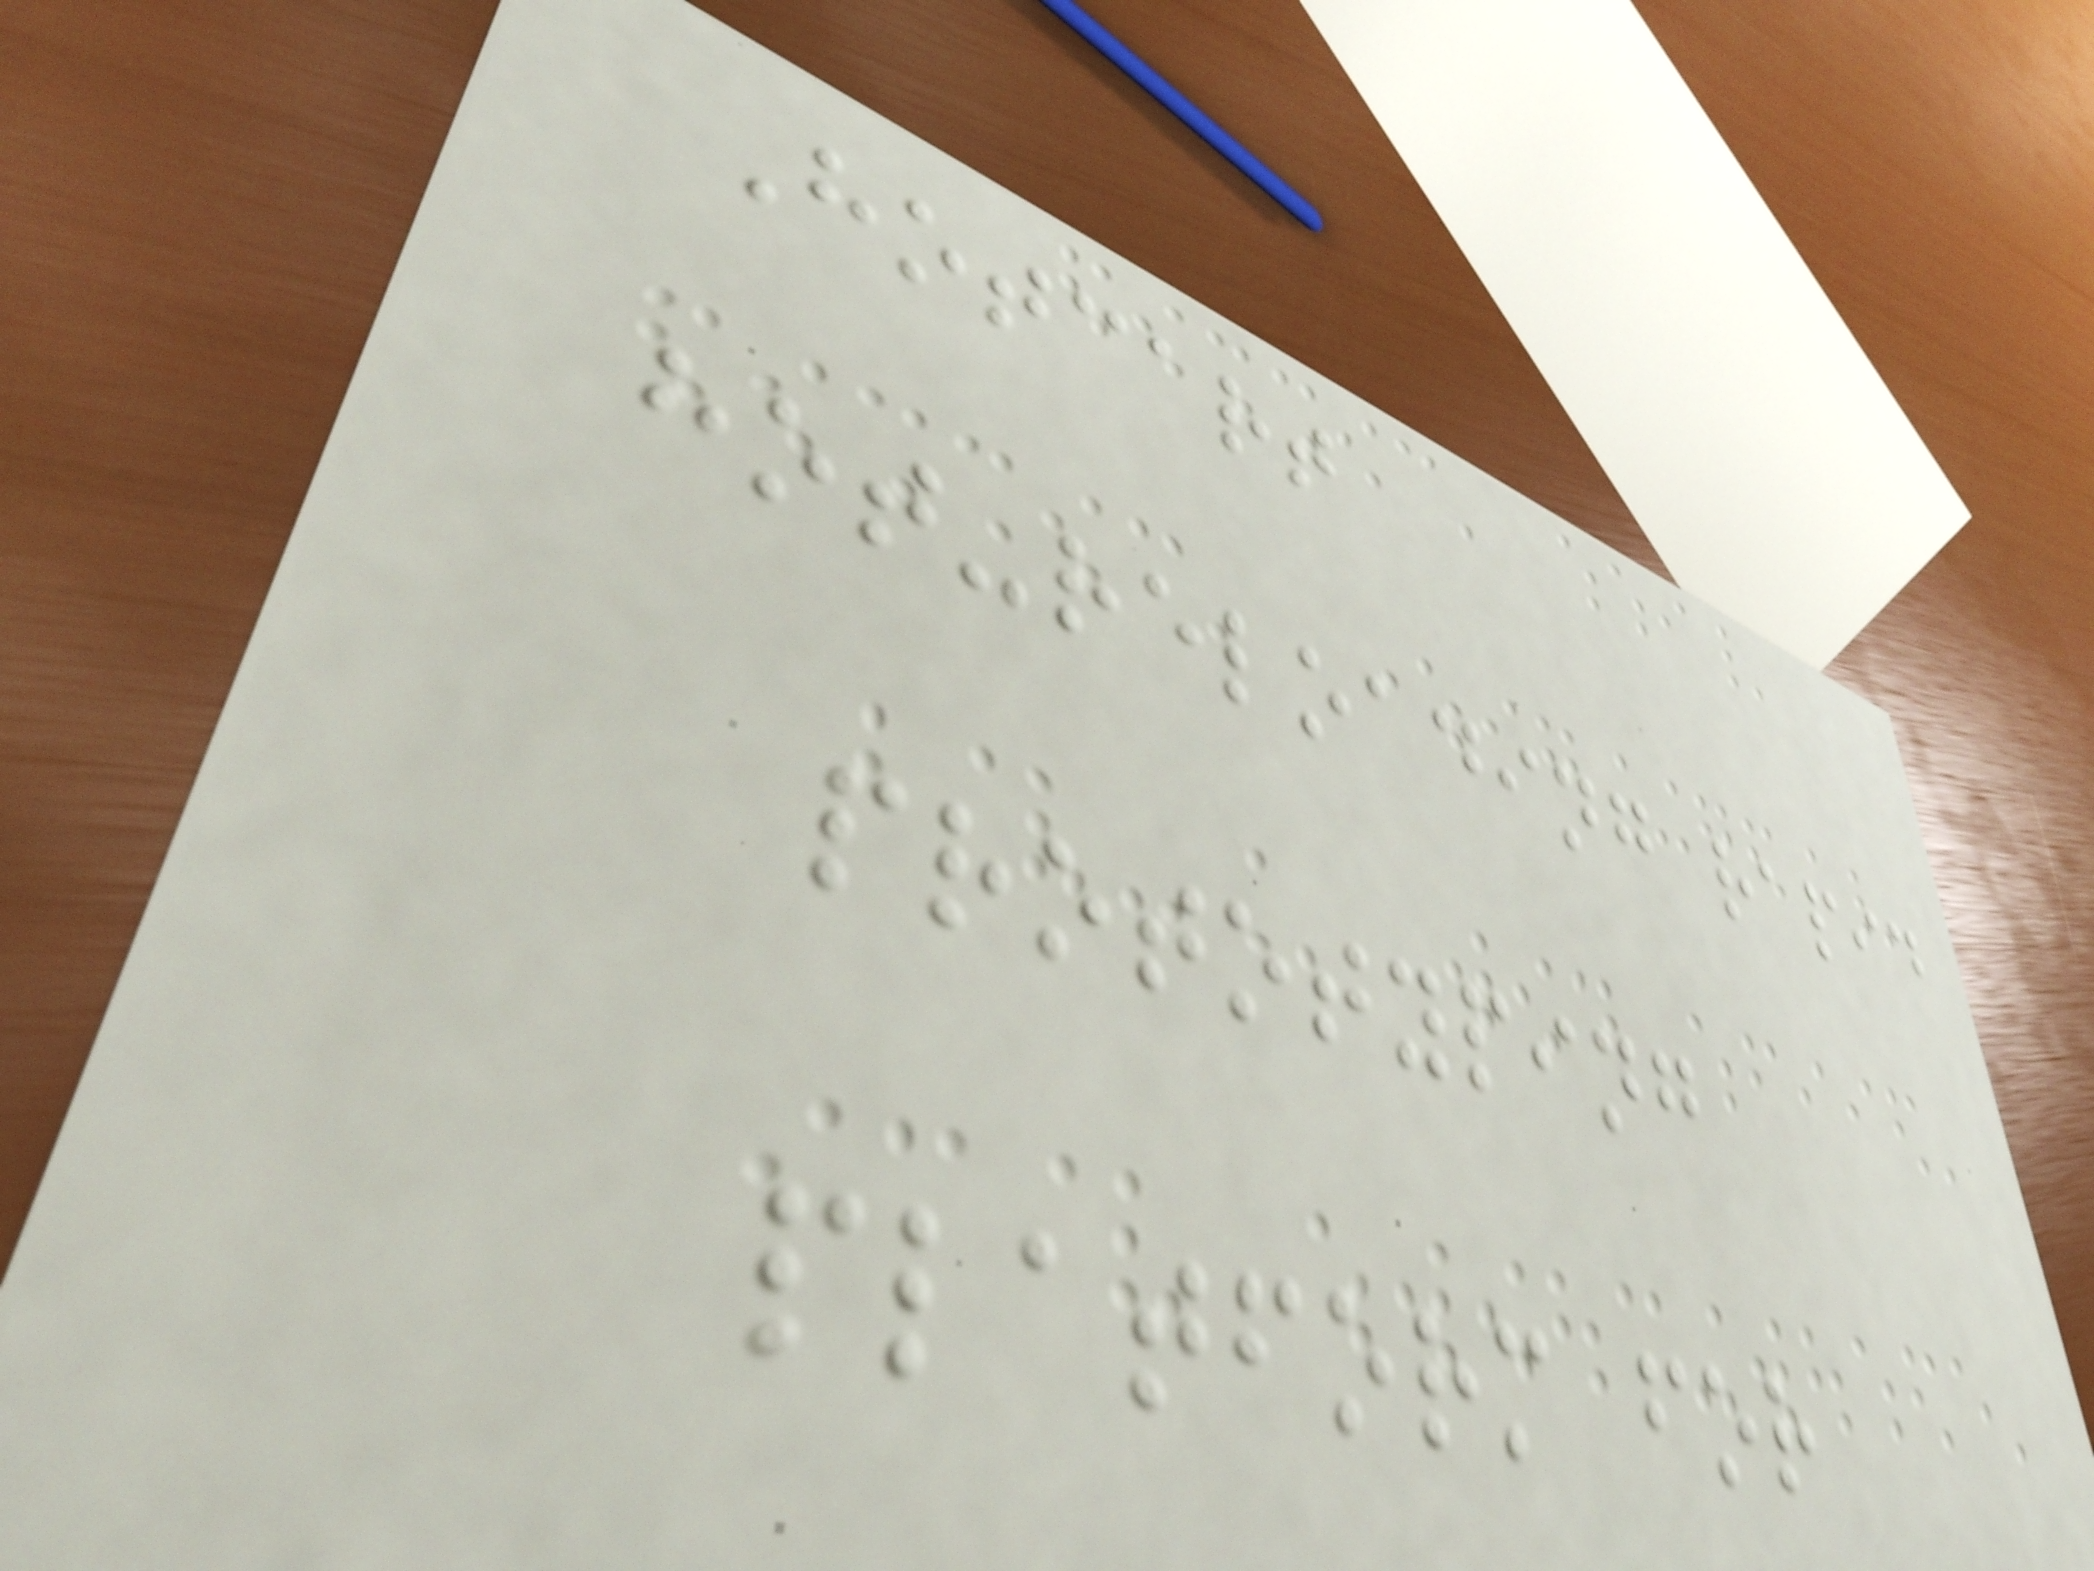Hotcart
hot-reloading rapid
prototyping
platform for
